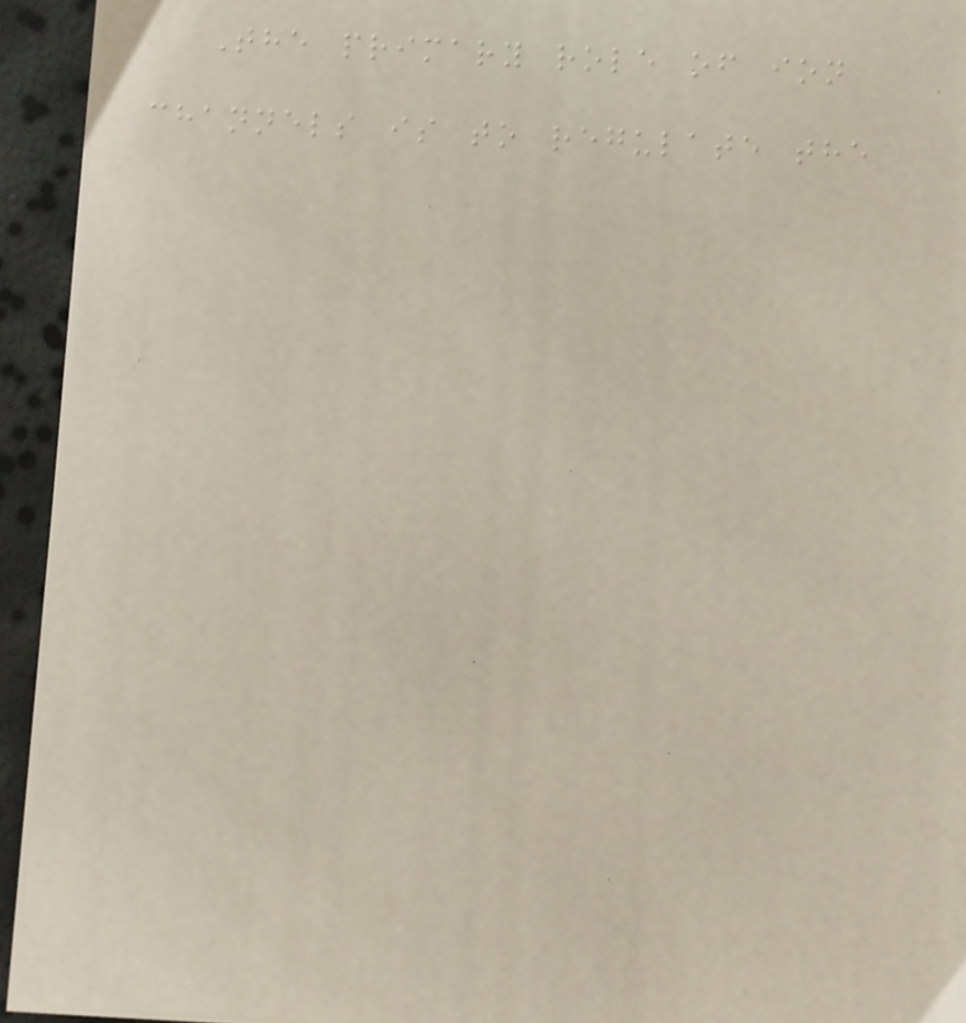The primary role of ion
channels is to regulate the
